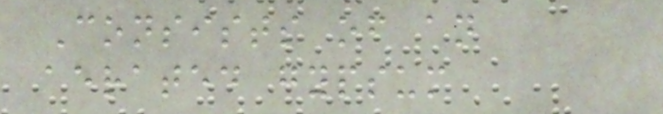Consists of an
aerated gypsum
